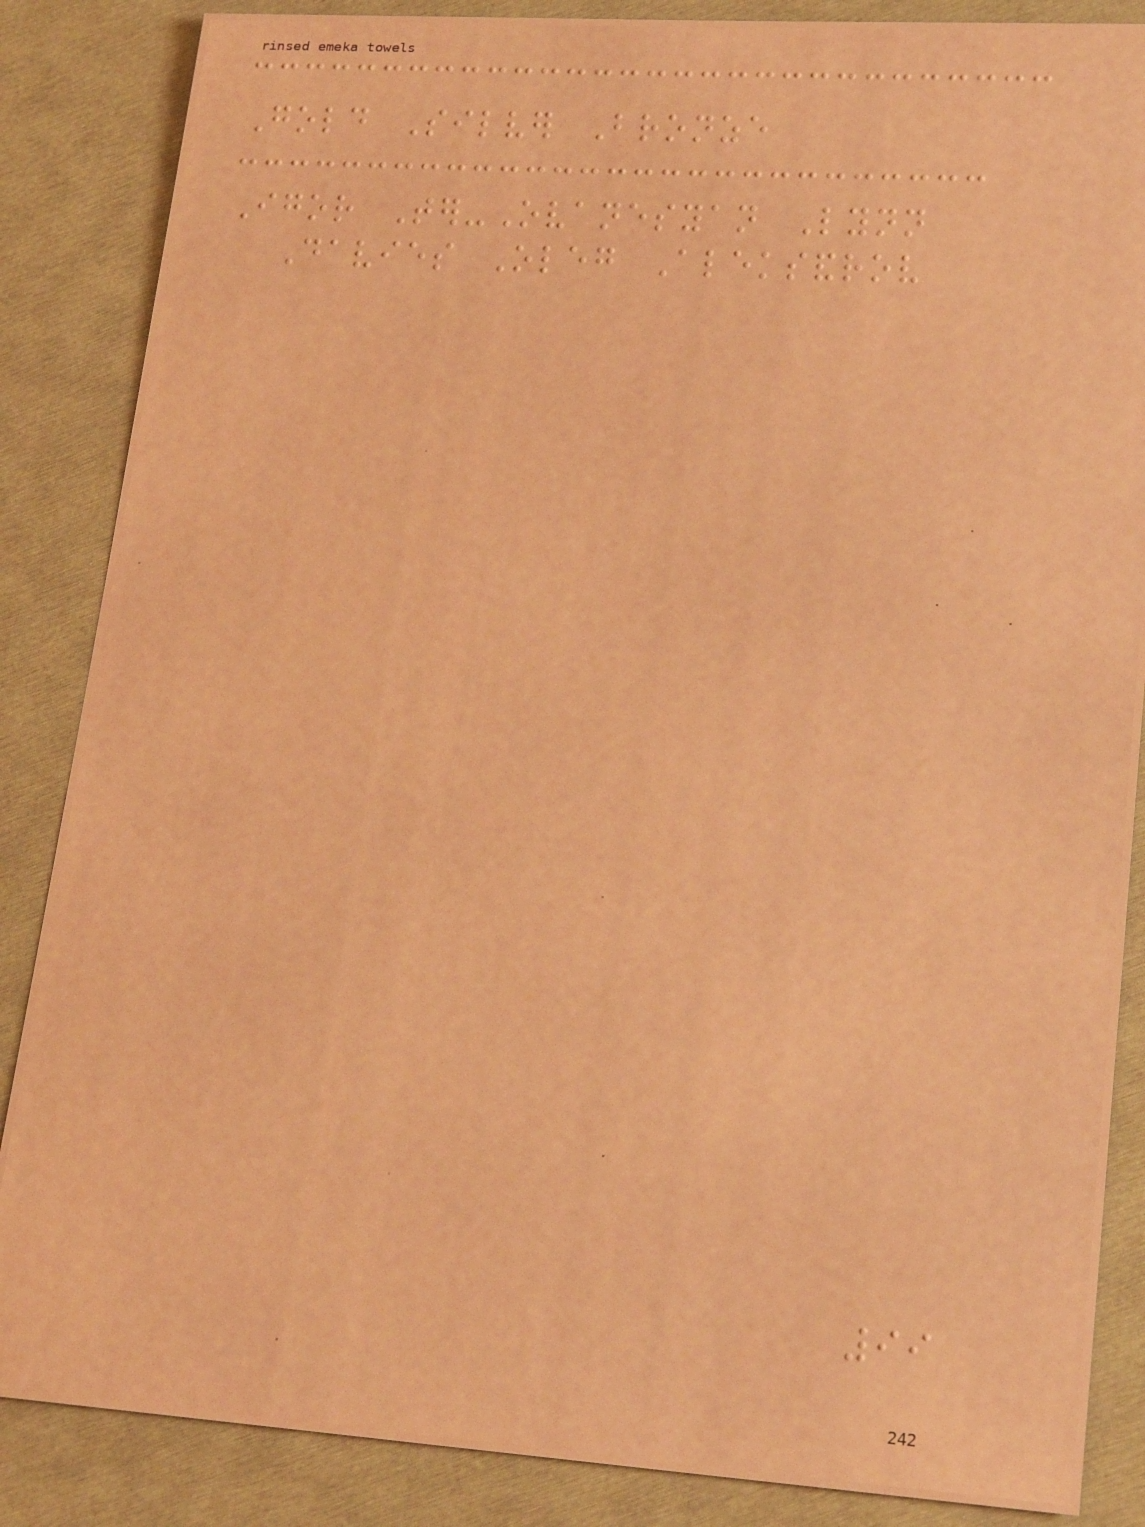Gold Silver Bronze
Igor Ter-Ovanesyan Lynn
Davies Oleg Aleksandrov
99
